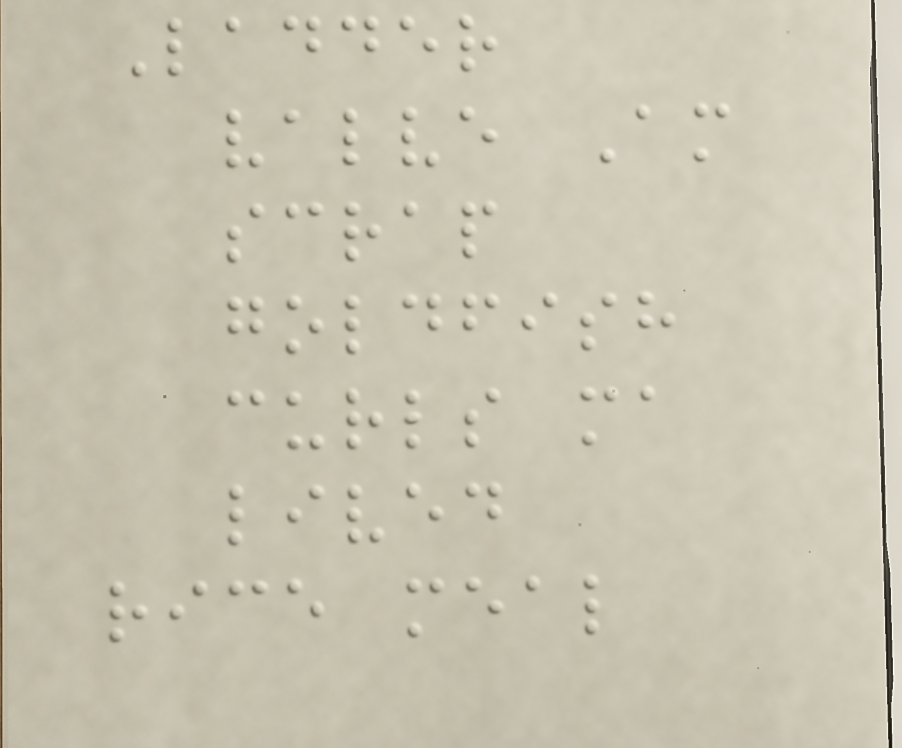Ladder
valve Am
scrap
goldfish
curls ma
lived
rice meal
